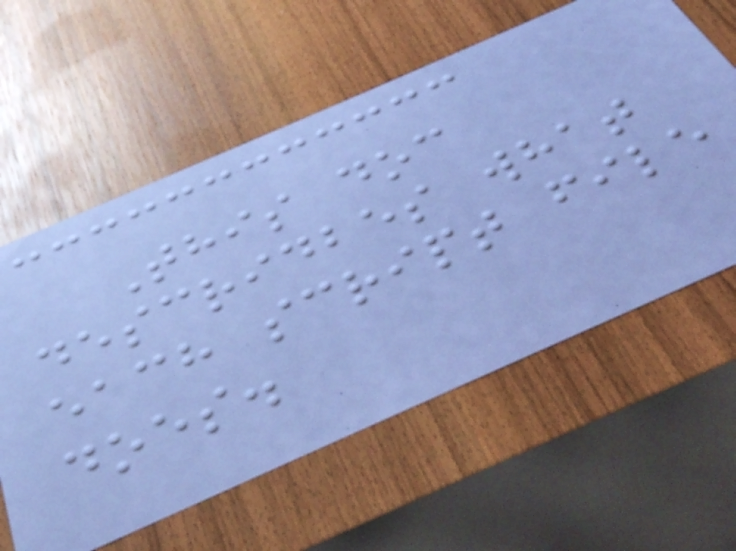This doc
descridbes what
each script file
does.
